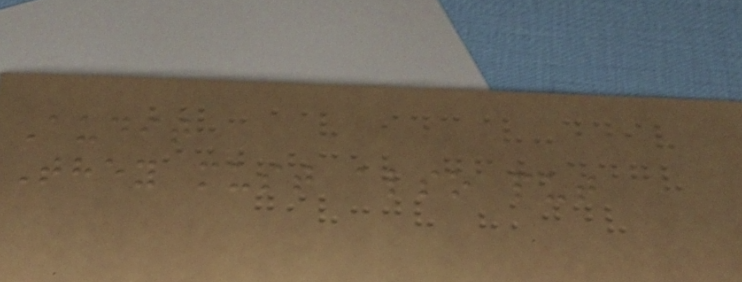Audit
They must also put
